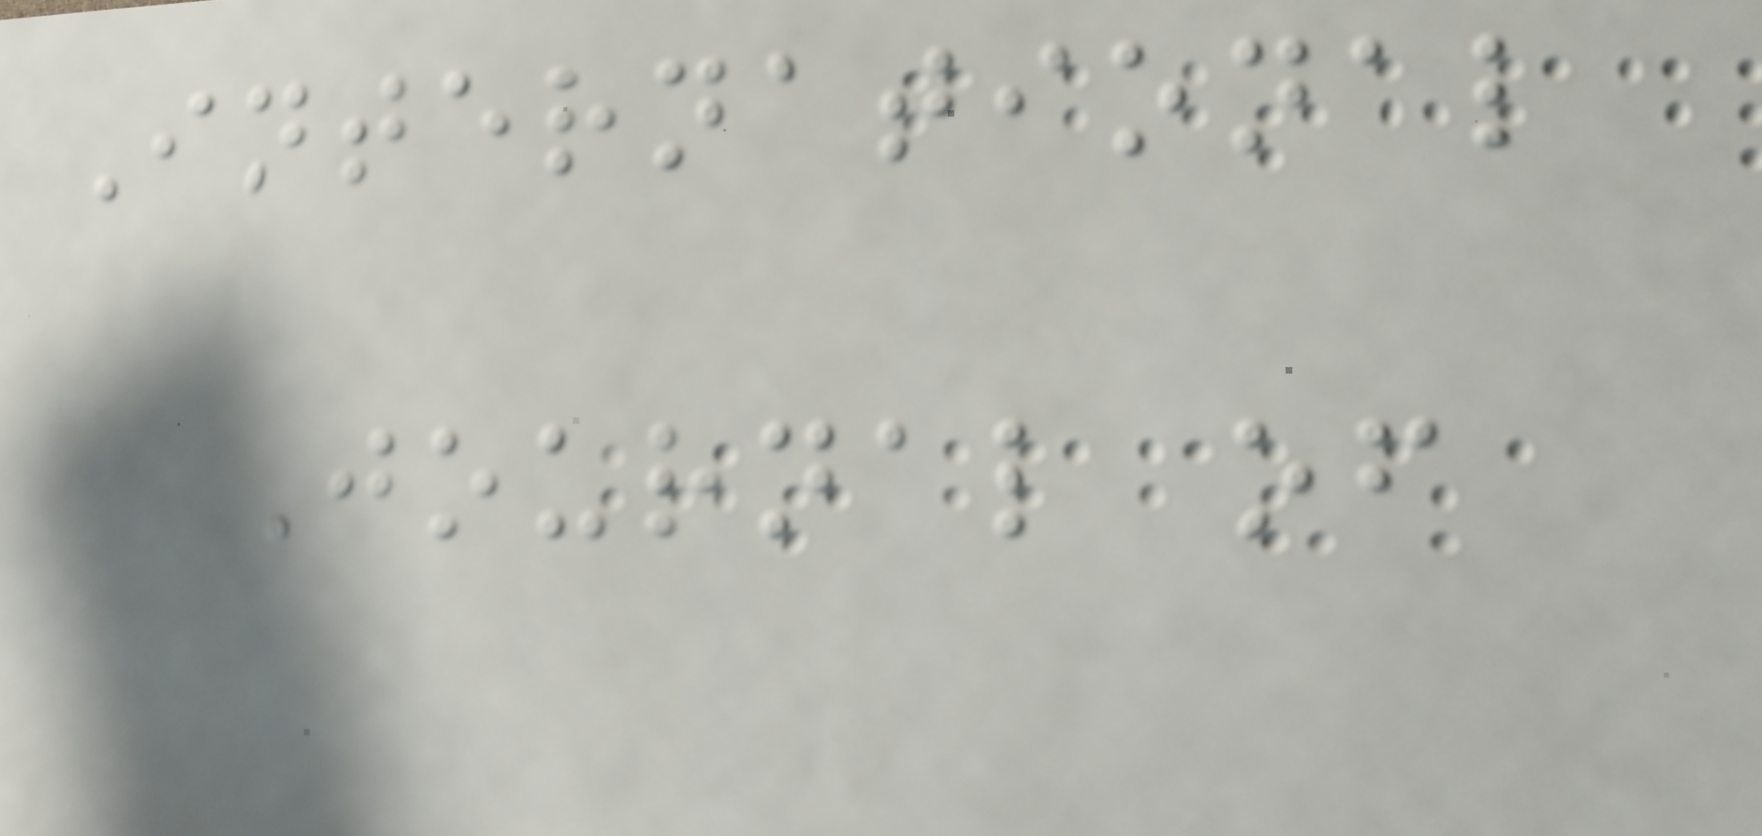International
Journal of
